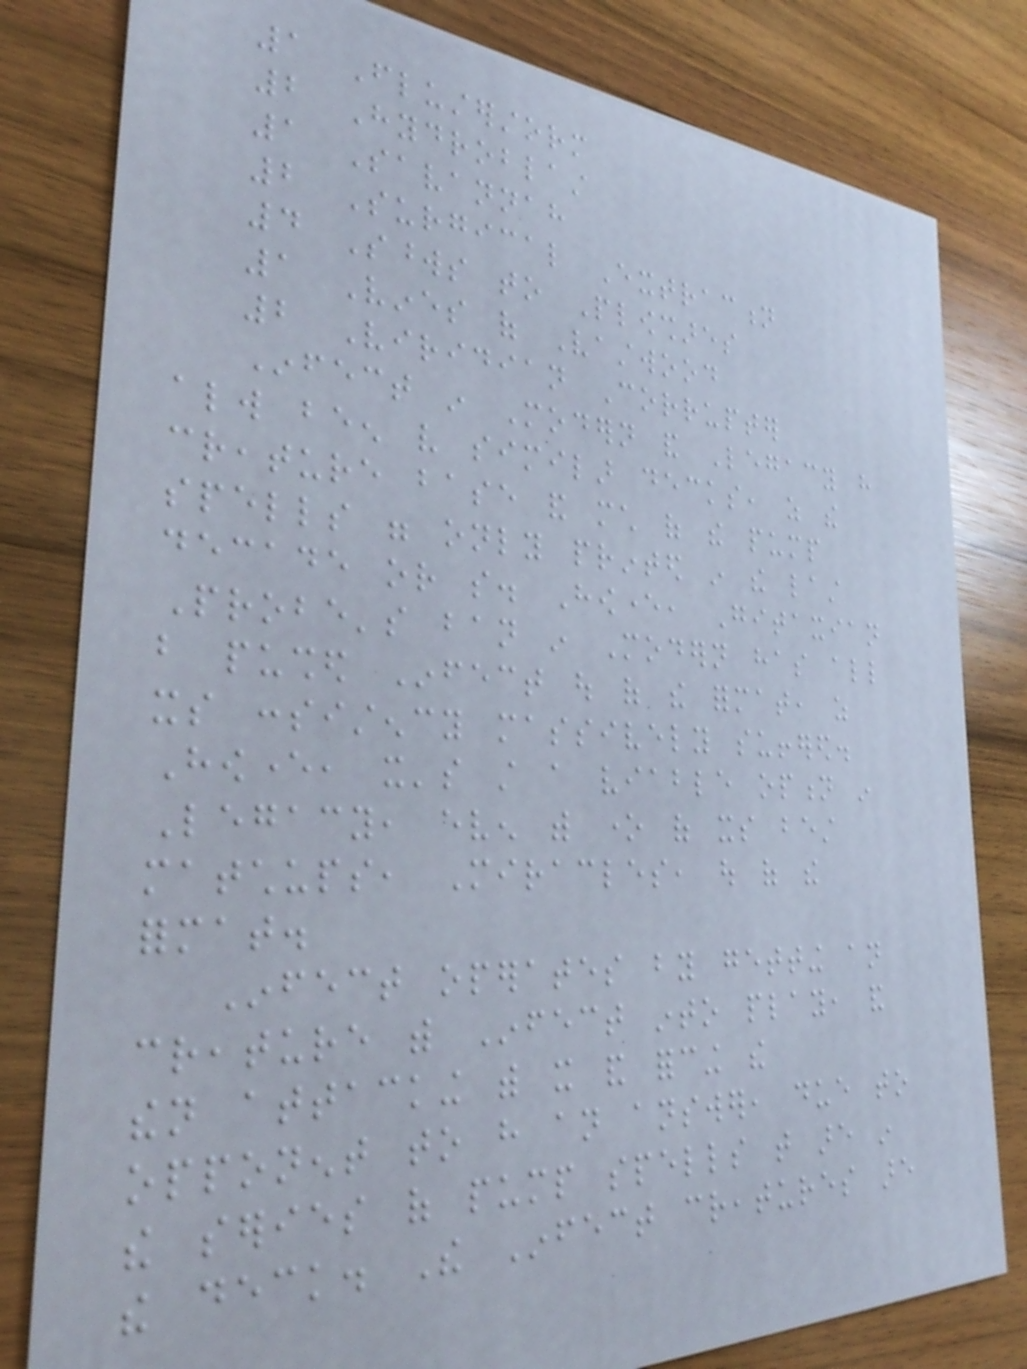1 Flusterstorm
2 Hydroblast
1 Savannah
2 Surgical Extraction
4 Swords to Plowshares
1 Vines of Vastwood
2 Viridian Corrupter
Infect in Modern and Legacy have
always been very similar decks, as the
creature base and much of the pump
spells were only printed in the last
decade or so. However, Gitaxian
Probe's ban in Modern has all
but pushed Infect out of the format, as
its consistency massively suffered.
However, it's still a viable option in
Legacy, even with one of its best
matchups, Miracles, out of the
format.
Infect operates by getting an
creature with Infect into play, and
then attacking with it and forcing the
opponent to have an answer, due to
the series of pump spells that are in
the deck. The Infect creatures are
